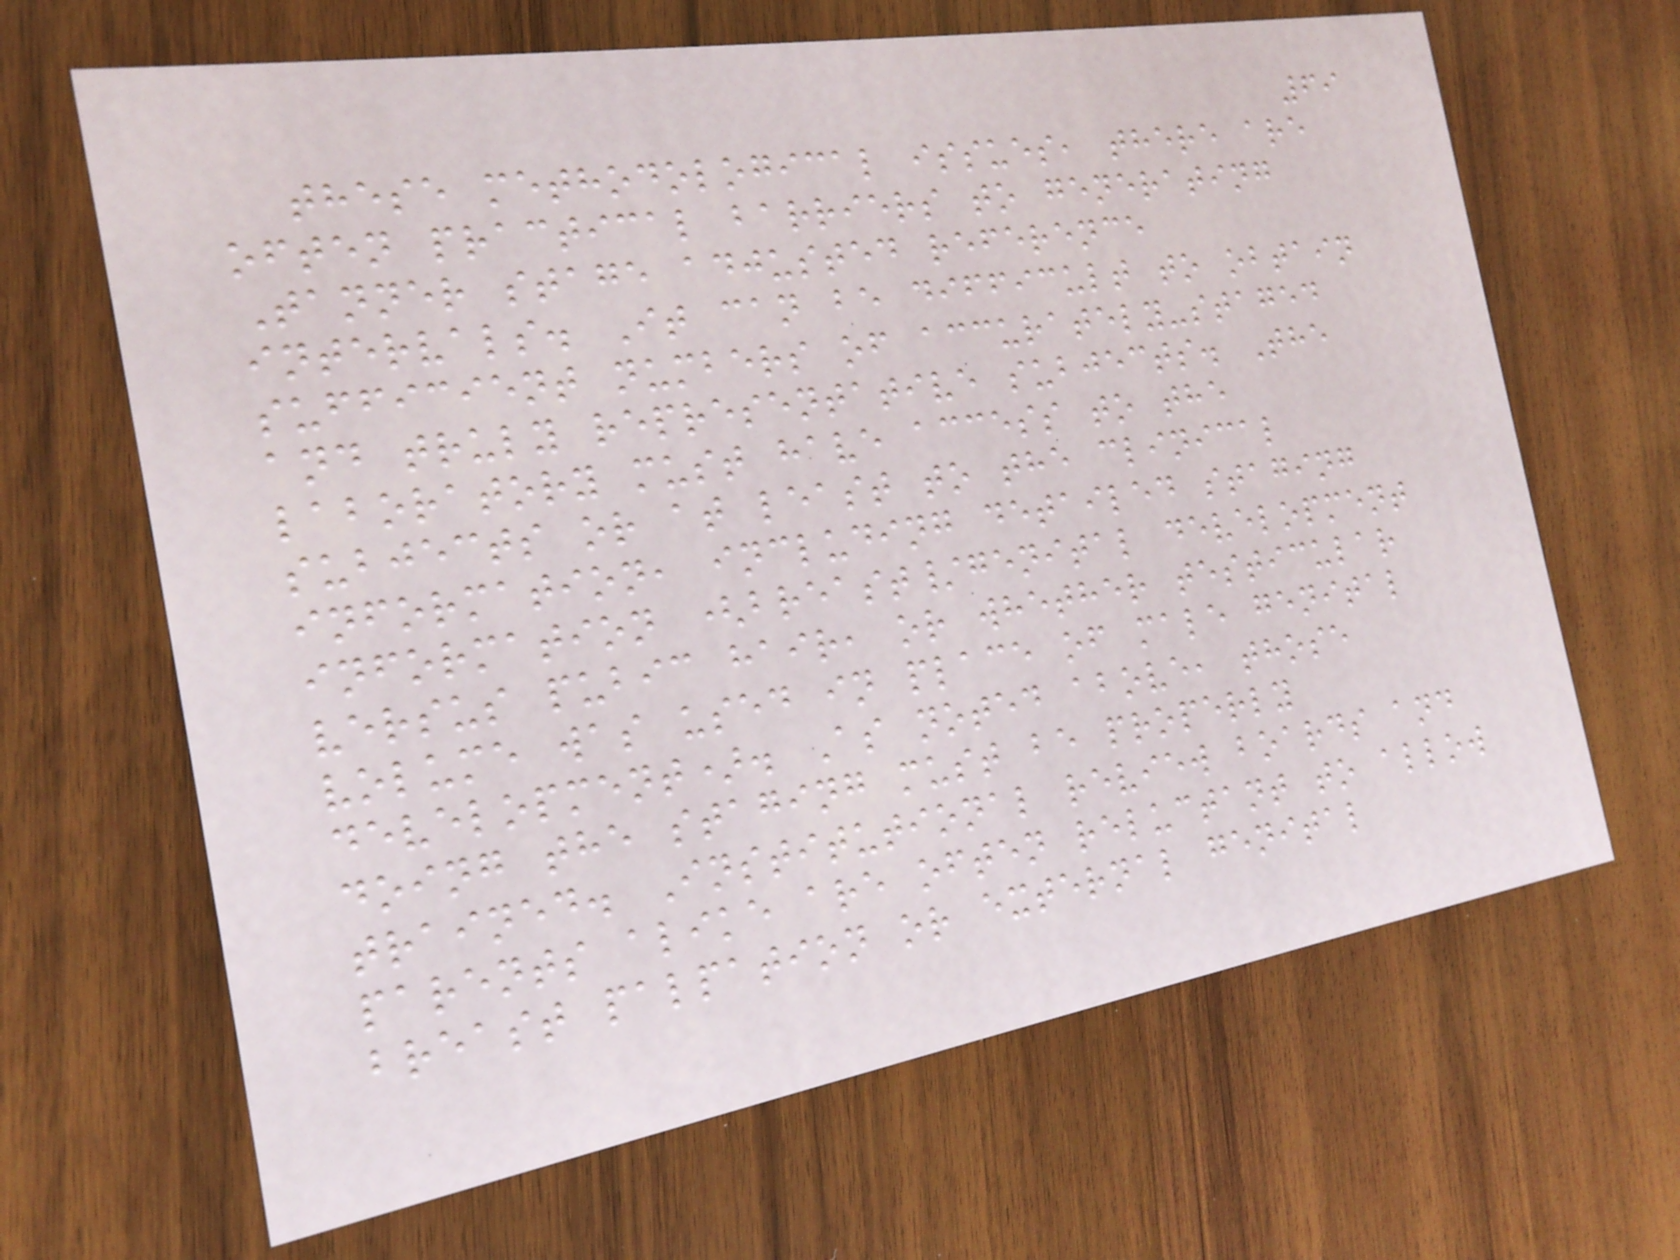69
these methodological issues, there are
often practical barriers to generating
Tanner stage adjusted reference
intervals. It can be difficult to obtain
sufficient numbers of accurately-staged
and truly representative subjects. The
laboratory must have access to the
subjects or at least to the clinical
information, including detailed staging
information (breast/genital development
versus pubic hair, or whether testicular
volume was used in place of male genital
development). As noted above, those
doing the staging must be properly
trained. Institutional review boards and
parents alike are often reluctant to allow
breast palpation or external genital
